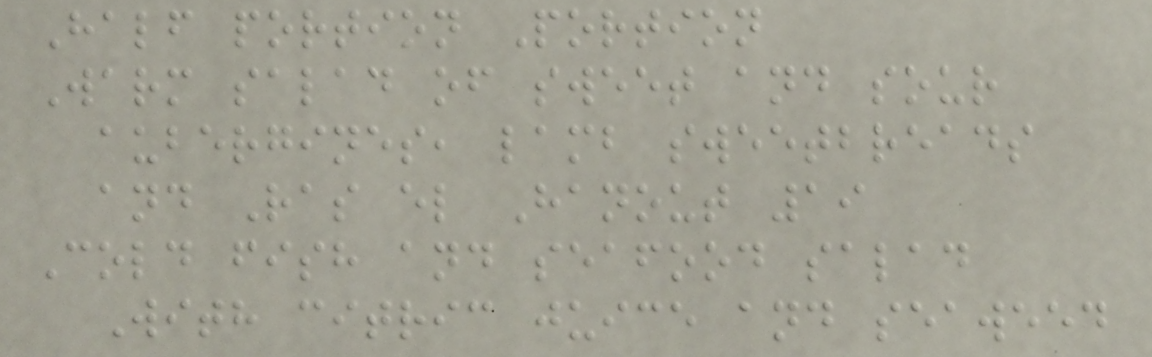Half portion Portion
Warm salad of sweet and sour
aubergines, lamb sweetbreads
and Ras el Hanout 19
Cold fish and seafood salad
With citric juice and seaweed
